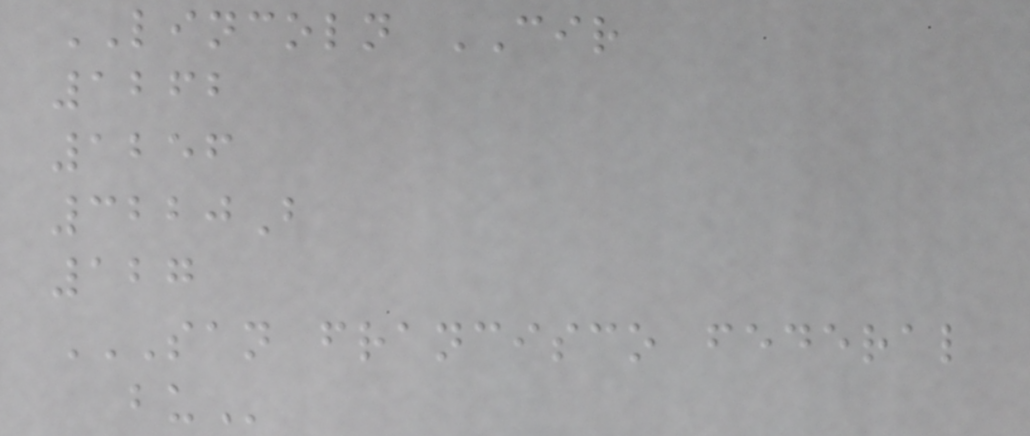LINCOLN CIR
1262
1256
3220B
127
SAN FRANCISCO FEDERAL
BU
